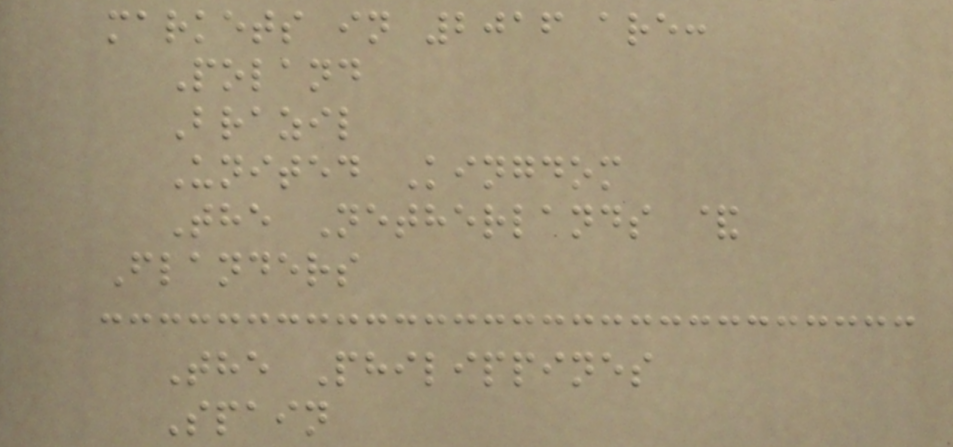markets in 2016 are:
Poland
Brazil
United Kingdom
The Netherlands &
Flanders
The Philippines
Spain
